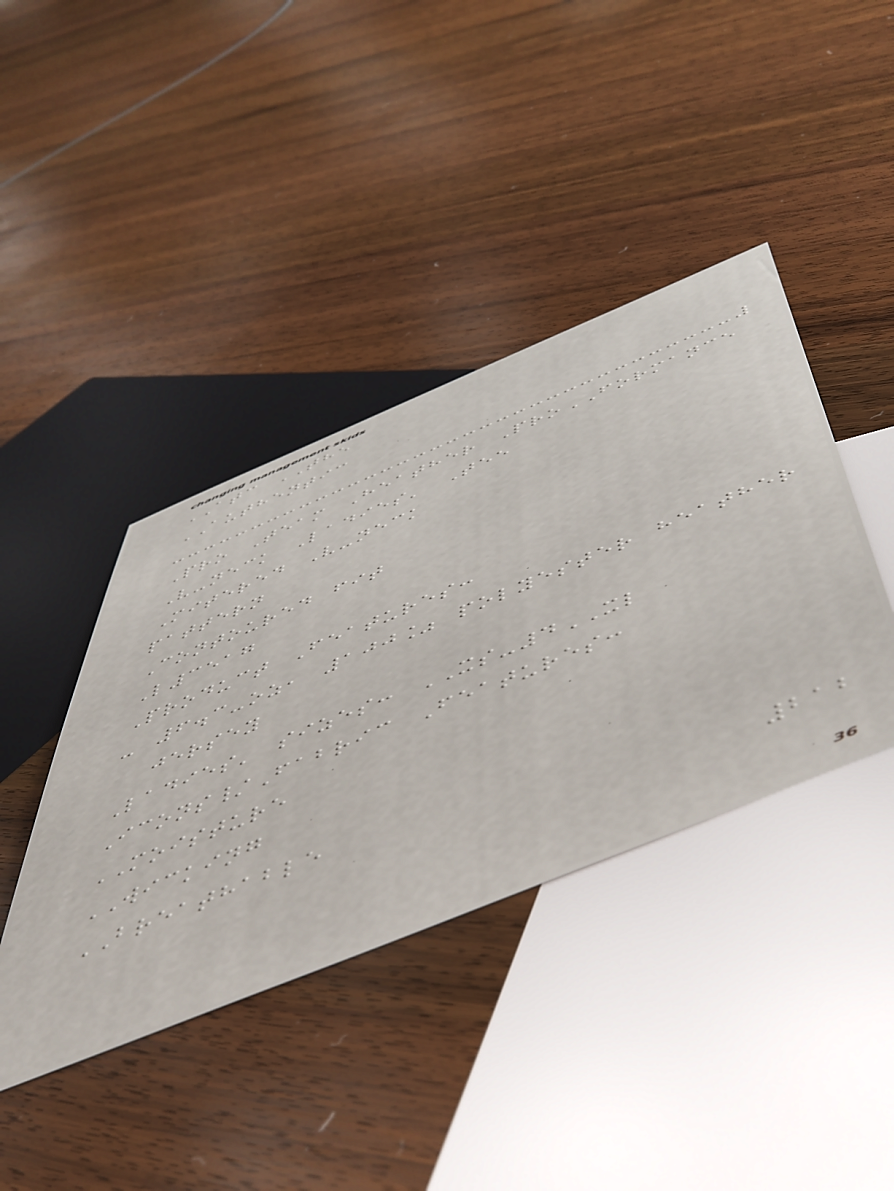ATC THE
AUTHENTIC
Pro Team Heather ProFORMANCE
V-neck Ladies' Tee
Mitered V-neck
pattern
Contoured fit
L3517
Product Features:
- 6.3-oz, 100% polyester heather
jersey
Ladies' sizes: XS-4XL
Icons/Fabric Features:
MOISTURE
WICKING
BREATHABLE
212
